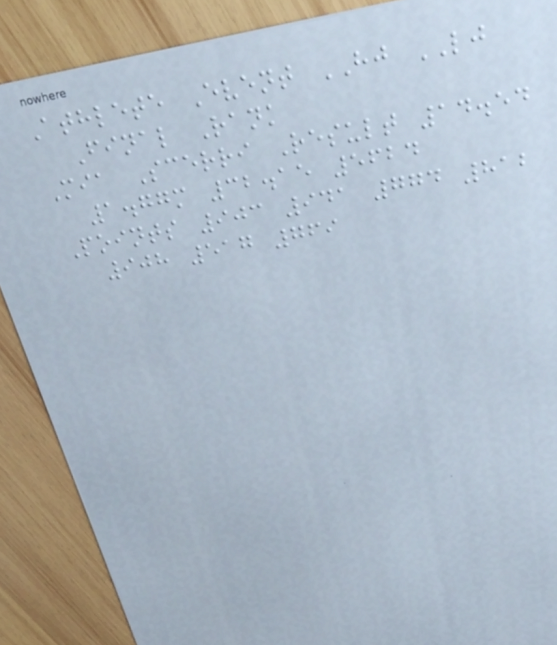Athlete Event HJ LJ
Final Rank
Mia Scerri Result 14.54
1.77m 32.15 5624
Points 903 941 774 812
908 517 769
